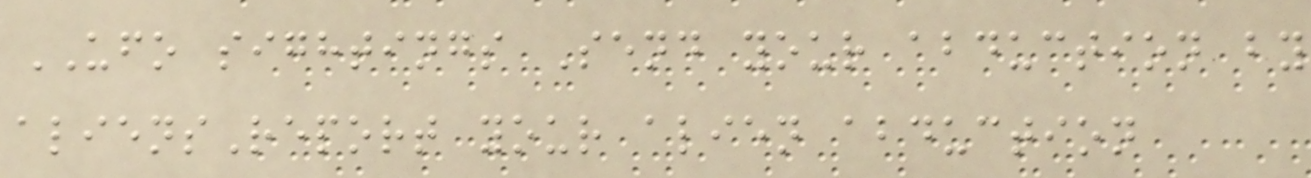UFO sightings Send your abduction by
aliensReport your alien abduction
